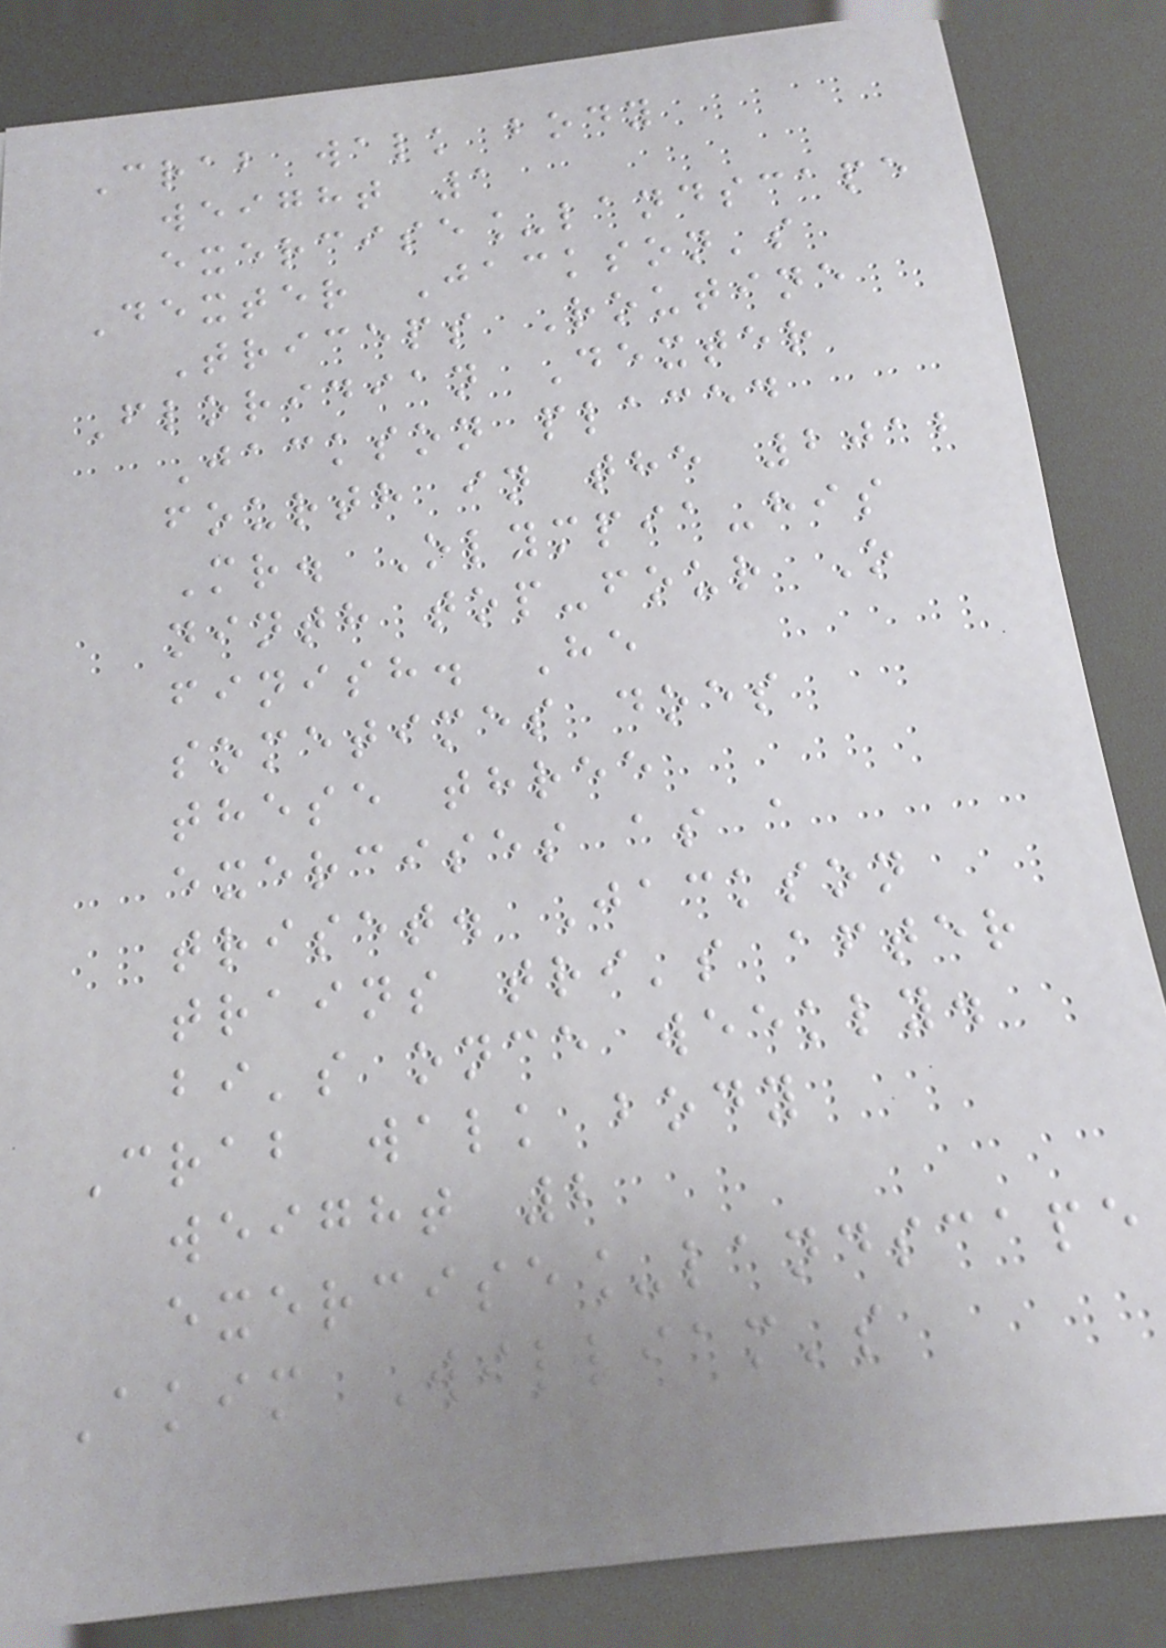Crab walk body
weight 1
exercise_landscape
Dexter Jackson's
Triceps Routine
Floridian Dexter
Jackson placed
fourth in the 2012
Mr. Olympia-his
ninth top-four O
finish. He
sometimes does
these three
exercises as a
triset. Jackson
trains tri's after
bi's once weekly.
Crab walk body
weight 2
exercise_landscape
Akim William's
